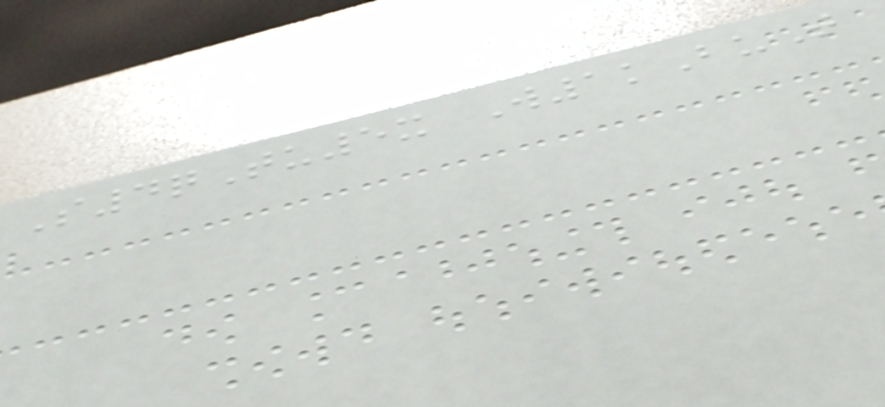S4qTu5x W1kBuT
